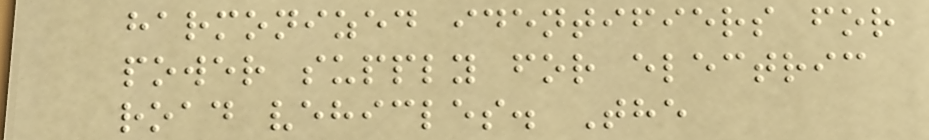harmonized identifiers for
power supply for electric
road vehicles. The
